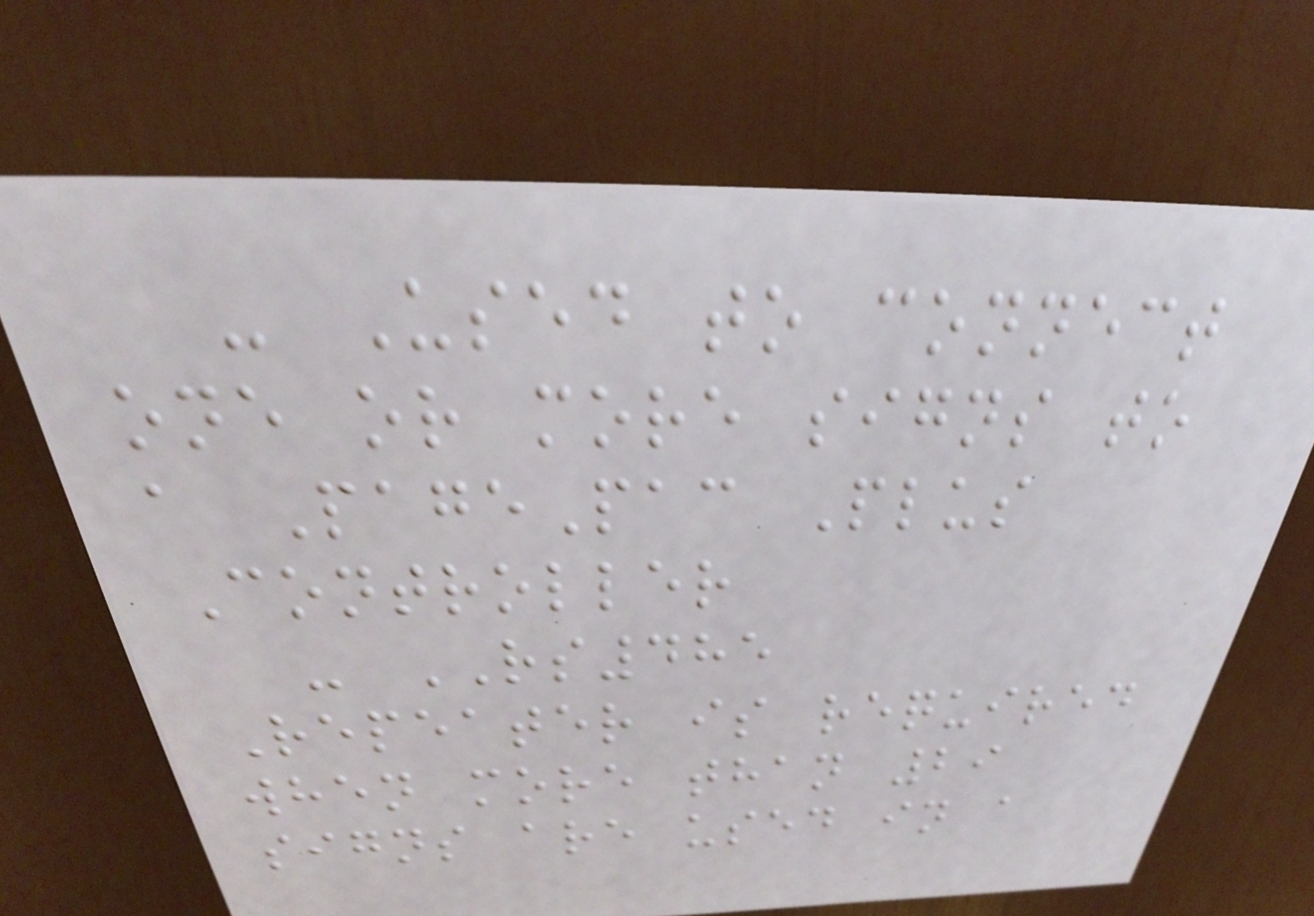- Used to connect
one or more signs to
a PagePac Plus
Controller
- RS485
Repeater is required
when more than 29
signs are used in a
